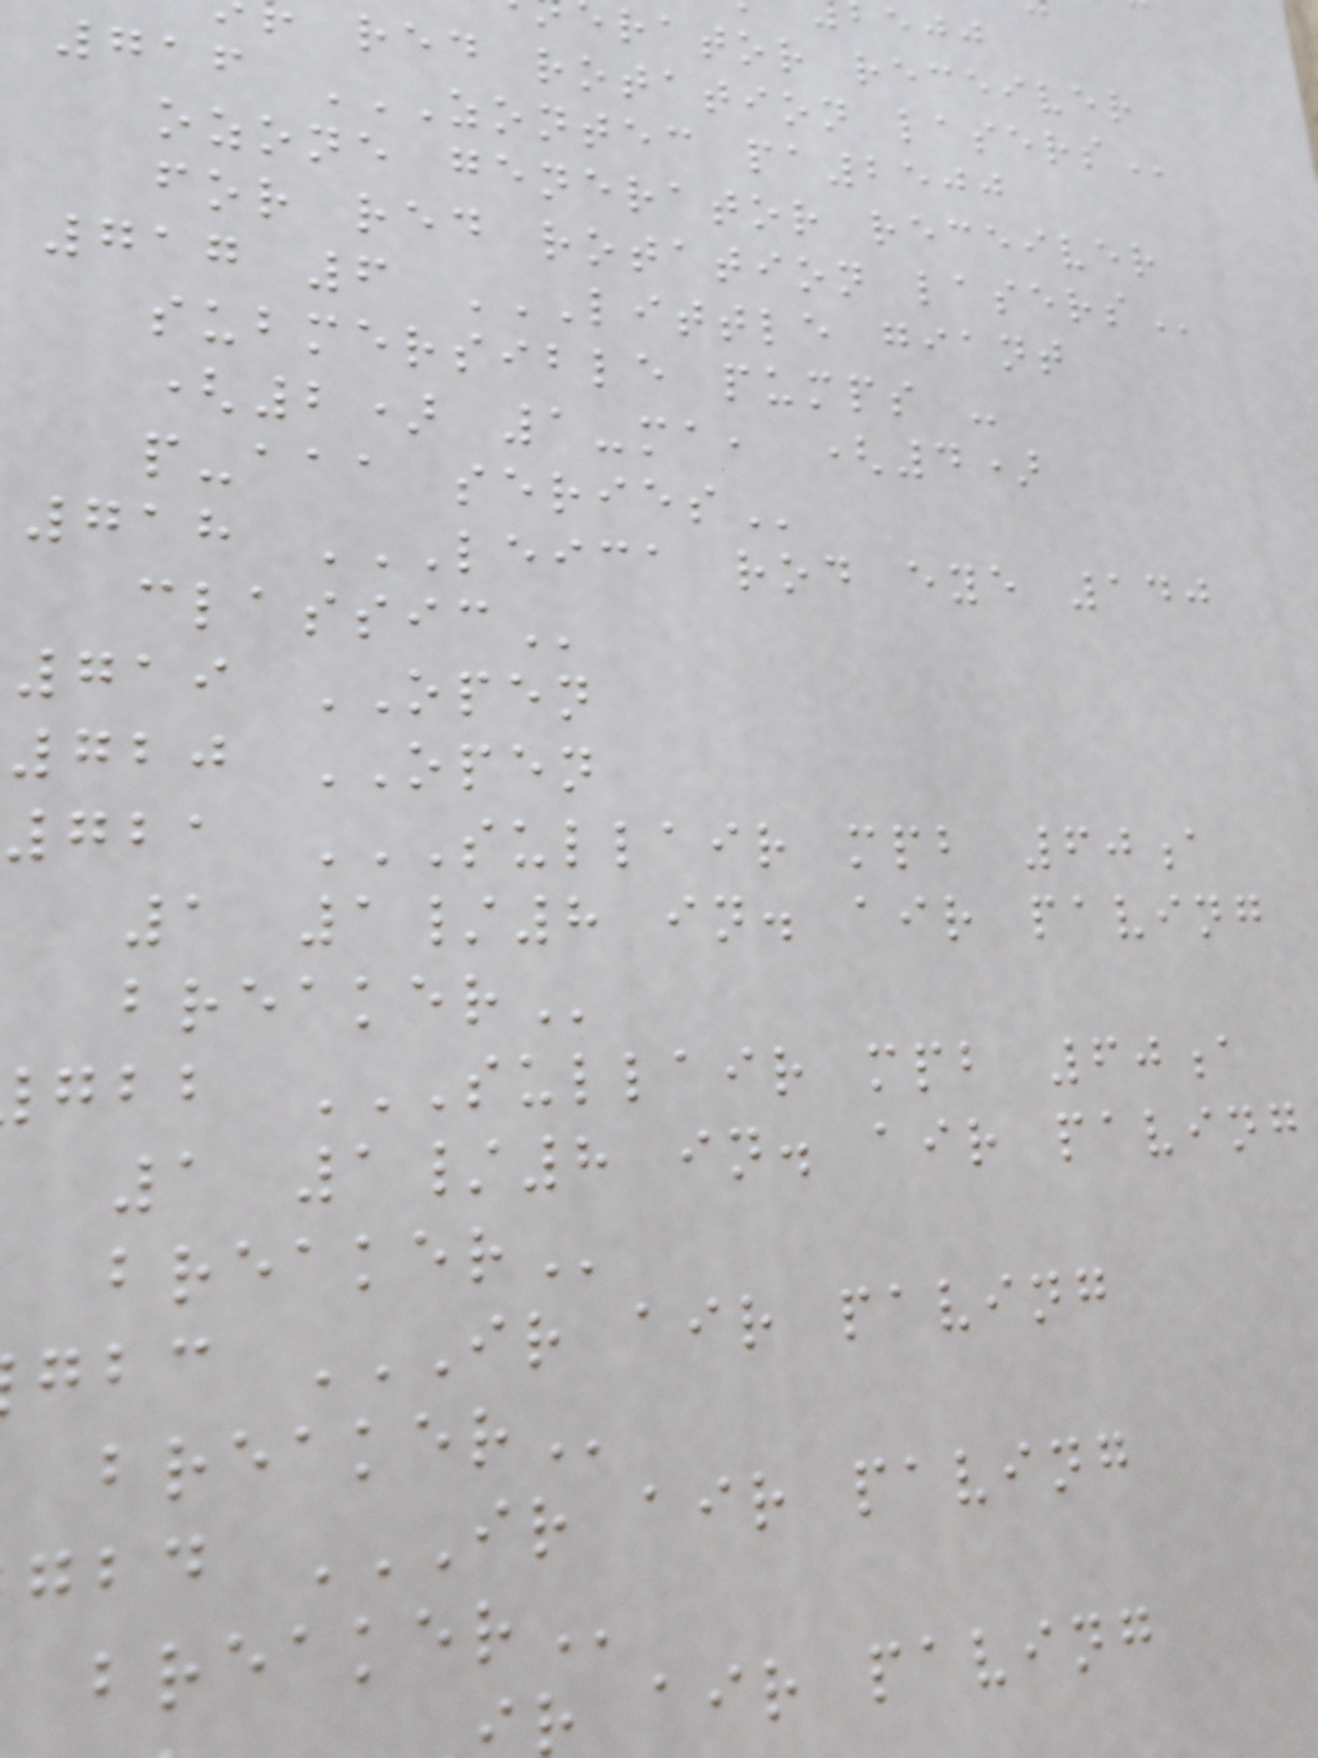rator receiver
red rotation
716 ZONTEC PA2500
ozone generator receiver
for red rotation
717 6 LITTLE GIANT
submersible pumps -
(2) 1-ma, (4)
p-aaa
718 LEICA ROD EYE 140
719 OPEN
720 OPEN
721 SULLAIR MPB 60A
1 1/8 in. air paving
1 1/8 in. air paving
r air paving
